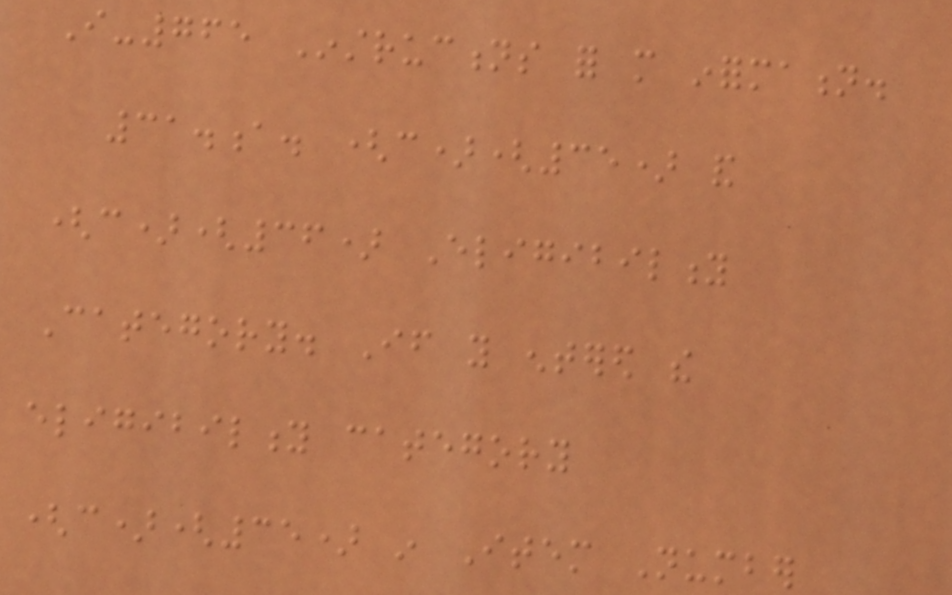I-765 Instructions for more information.
31.a. (c)(35) and
(c)(36) Eligibility
Category. If you entered the
eligibility category
(c)(35) in Item Number
